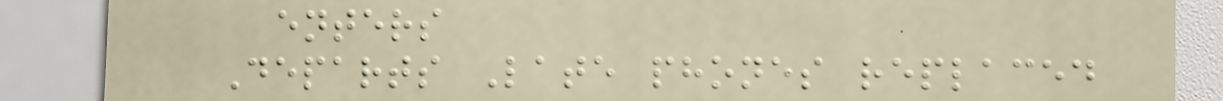enters
Departs Late phones replaced
